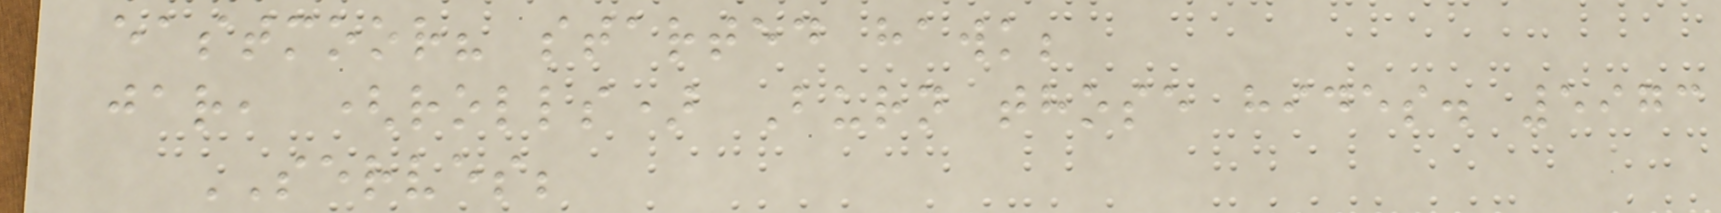eastmoor? started hawk;
jar, (rolls) Burn those hides. 5973
SERVES;
